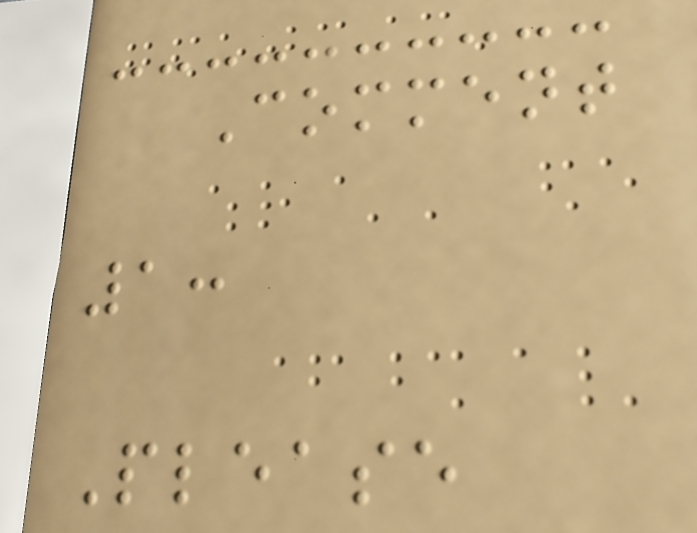Comment
1:
Please
